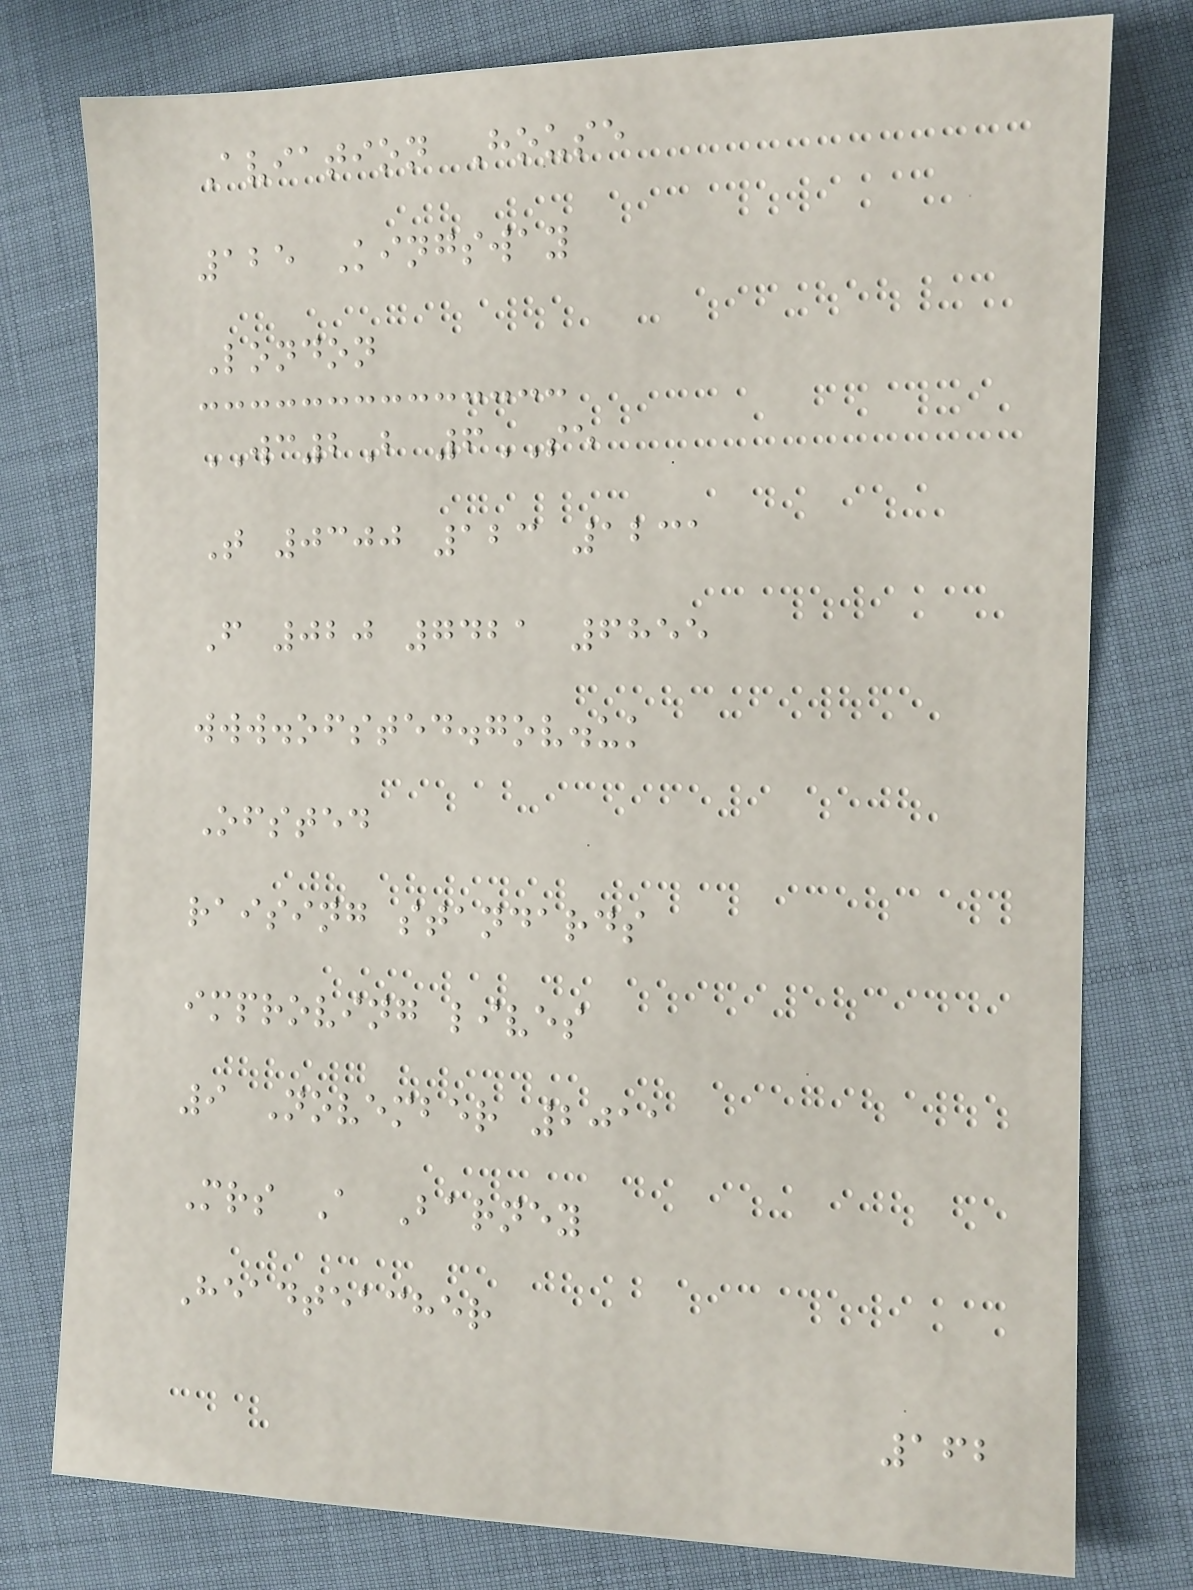Aviation House
125 Kingsway
London
WC2B 6SE
T 0300 123 1231
F 020 7421 6855
www.ofsted.gov.uk
Ofsted
raising standards
improving lives
9 November 2011
Mrs A Barney
Headteacher
162
